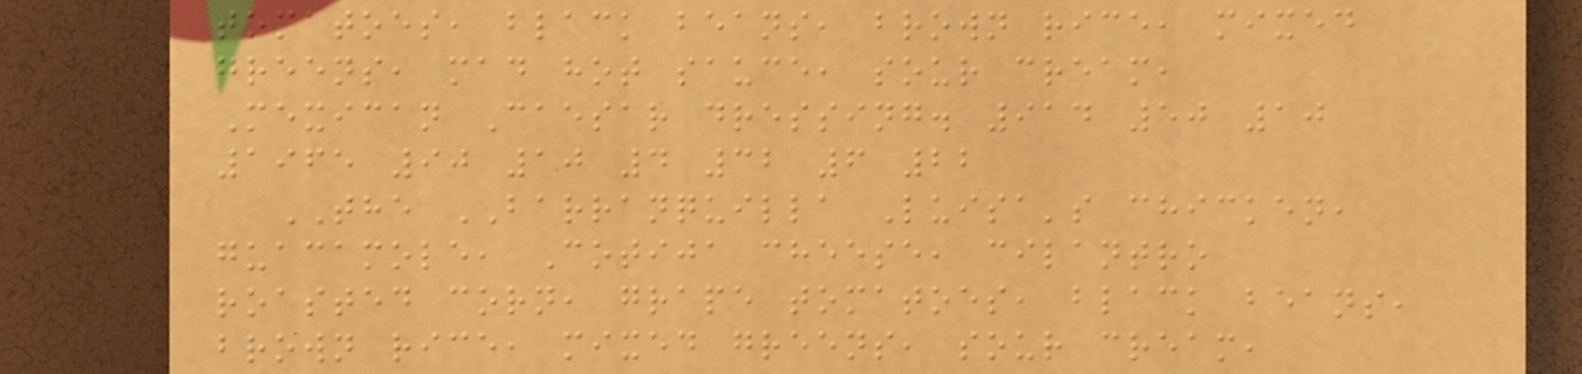tomatoes, black beans, brown rice, mixed
greens, mad hot sauce, sour cream,
Mexican Caesar dressing. 914 50 10
1965 90 10 4 32 6 22
THE BARRANQUILLA Luisa's chicken,
guacamole, Cotija cheese, cilantro
roasted corn, grape tomatoes, black beans,
brown rice, mixed greens, sour cream,
